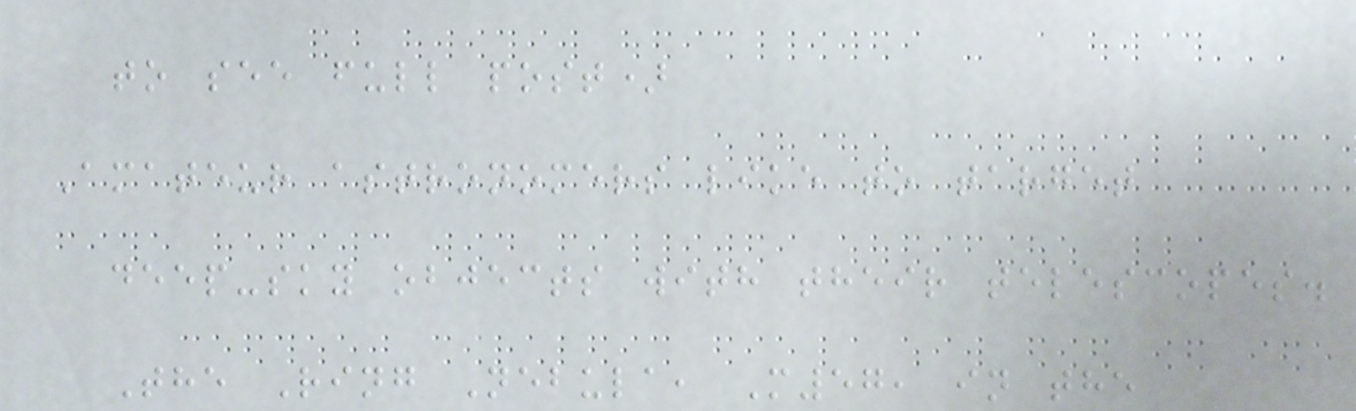to see full post)
Amateur astronomers like to target
deep-sky objects with their telescopes.
The Ring Nebula, M57, in the
